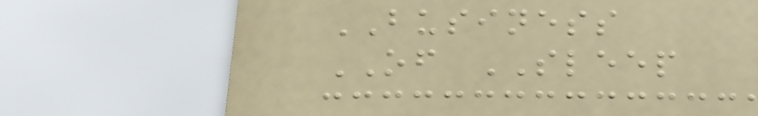BUSINESS
OF SLEEP
